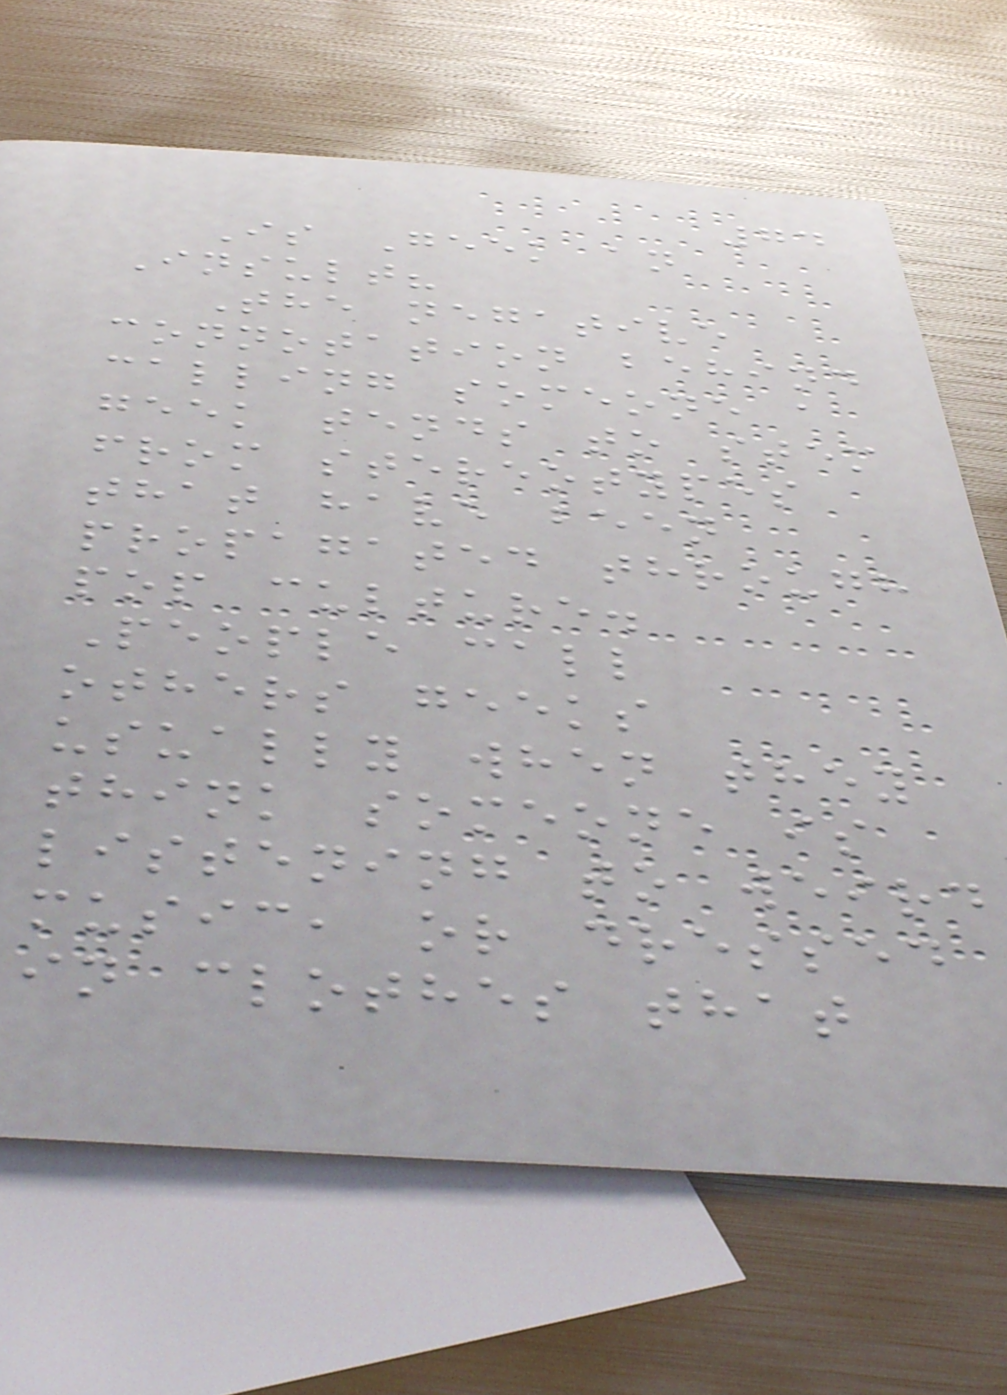74
Is Geek an
Insult?
The negative
connotation behind
calling someone a
geek tends to stem
from stereotypes
that have been
propagated through
pop culture.
People call
others geeks
usually when they
think someone is
listening to weird
music, or dressed
in clothes that
